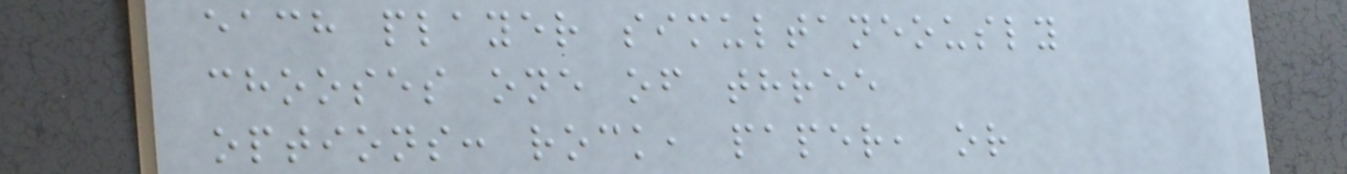each player simultaneously
chooses one of three
options: rock, paper, or
